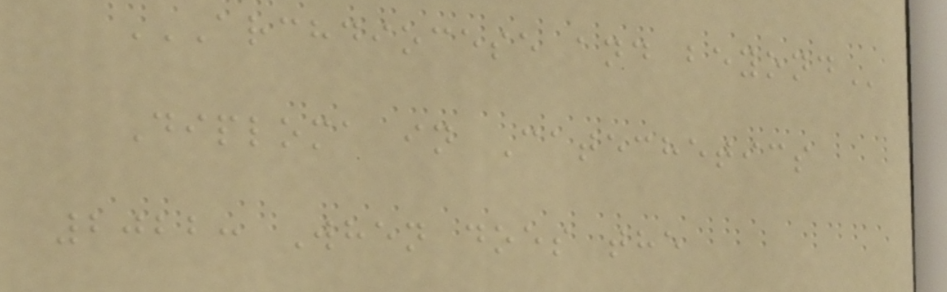ARCHDIOCESE AND BEYOND
Diploma in Catechetics
2022: When does the
